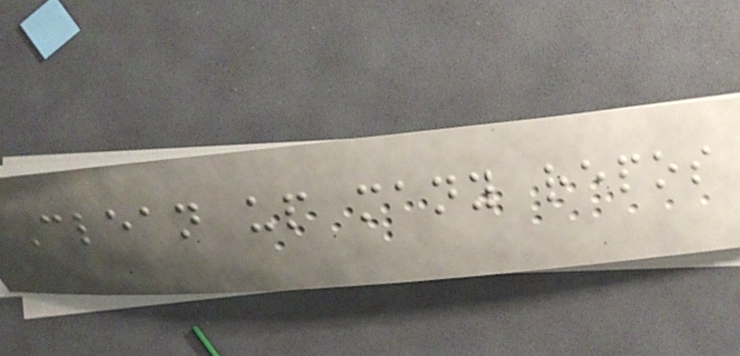Clean up many repos
